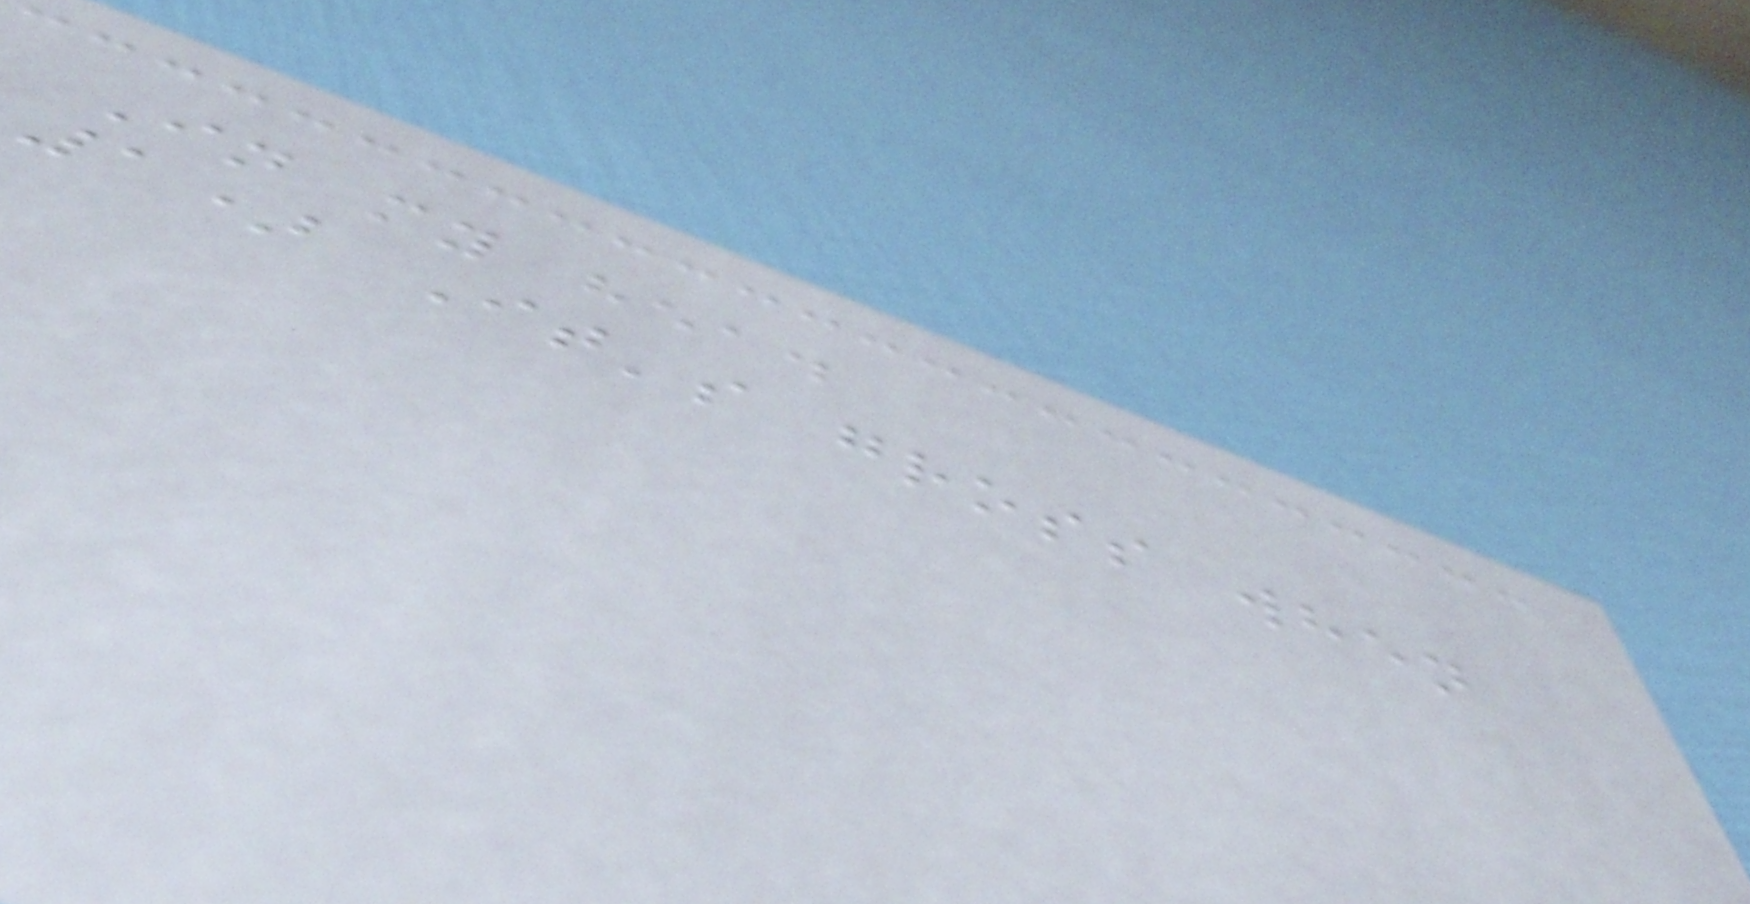In my head
1) It's gross when
